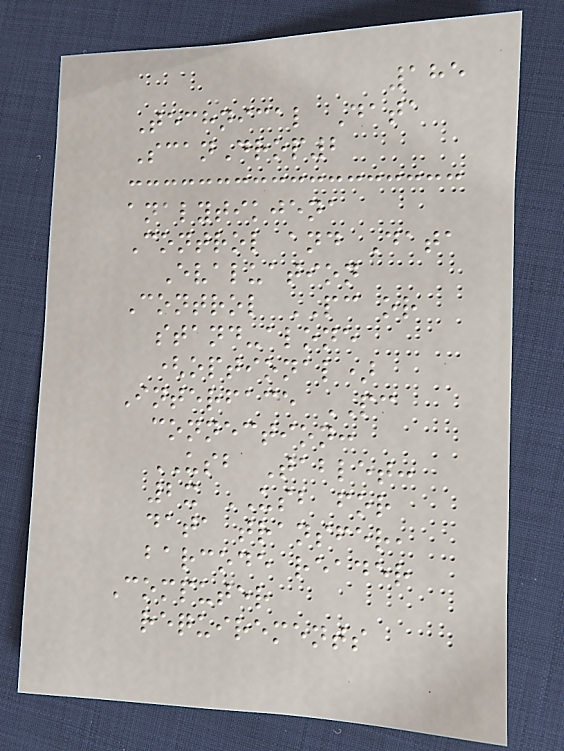185
Technical Data
ScanDrop2
analytikjena
Control and Data
Evaluation
Control PC or
stand-alone
(optional)
Interface PC
connection:
USB Tablet:
2x USB for
data transfer,
barcode reader
Computer
requirements
